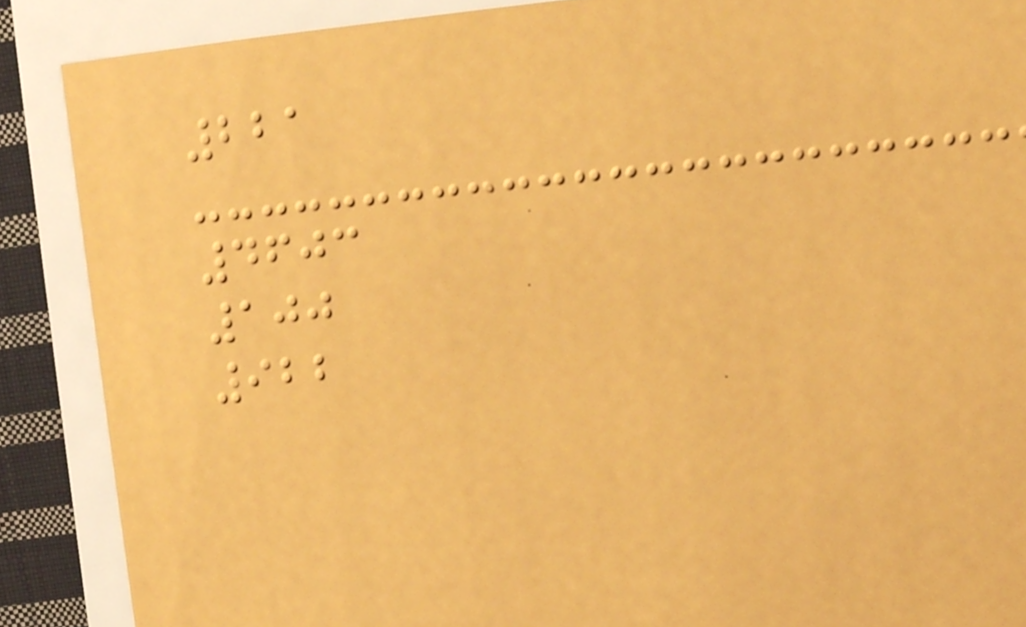221
4603
100
922
